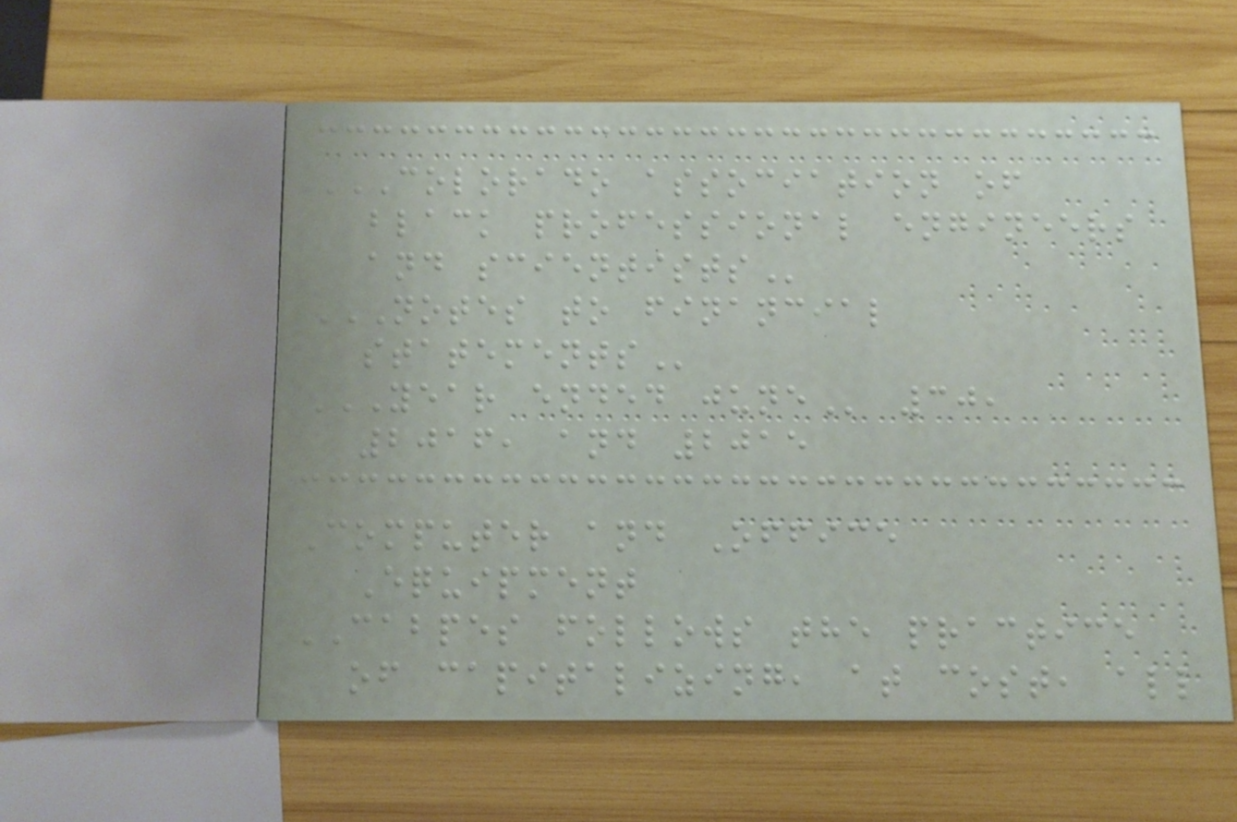COLORADO ASSOCIATION OF
BLACK PROFESSIONAL ENGINEERS
AND SCIENTISTS
NOTES TO FINANCIAL
STATEMENTS
YEAR ENDED JUNE 30,
2016, and 2015
Computer and Office
Equipment
CABPES follows the practice
of capitalizing, at cost, all
